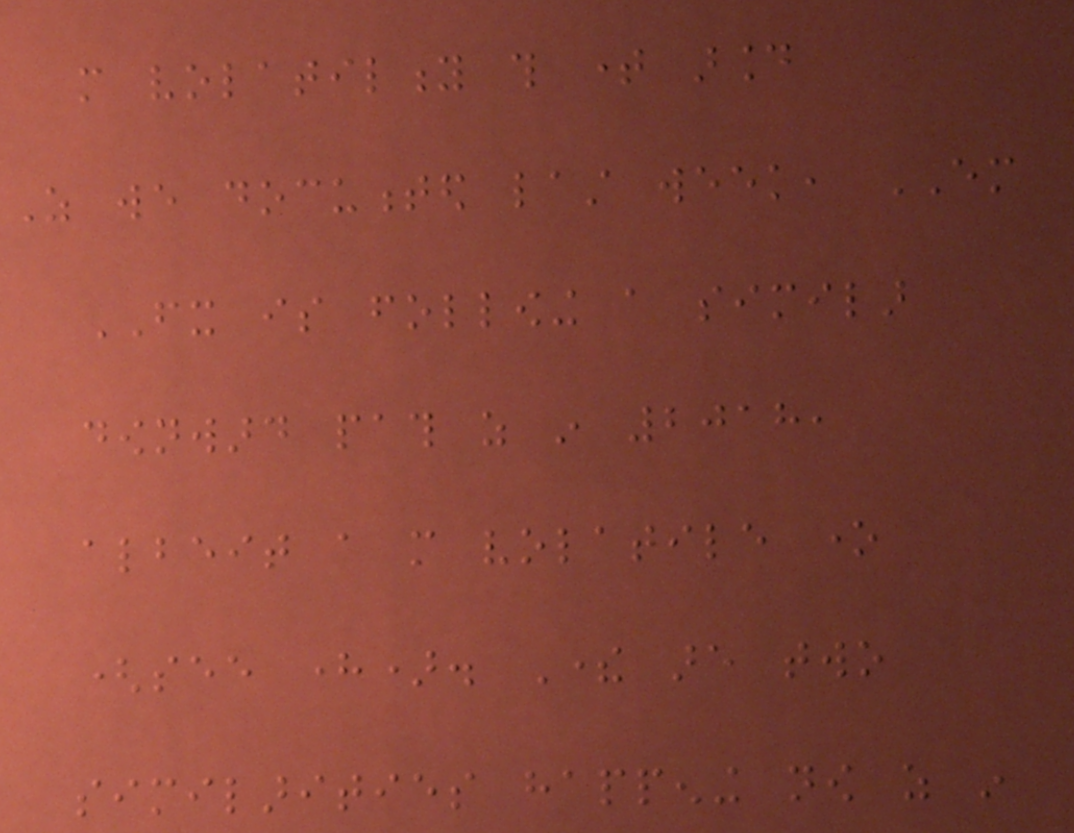more volatility this time around
As we documented last week, EM
FX is following a similar
downward path as in 2018,
albeit a more volatile one
(see here). There are two
similarities happening now as in
